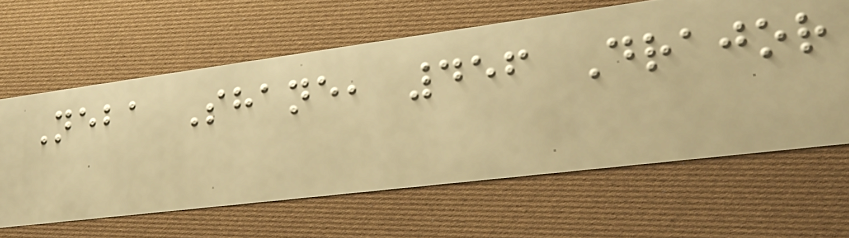Neba Shane, 456 Drajor
